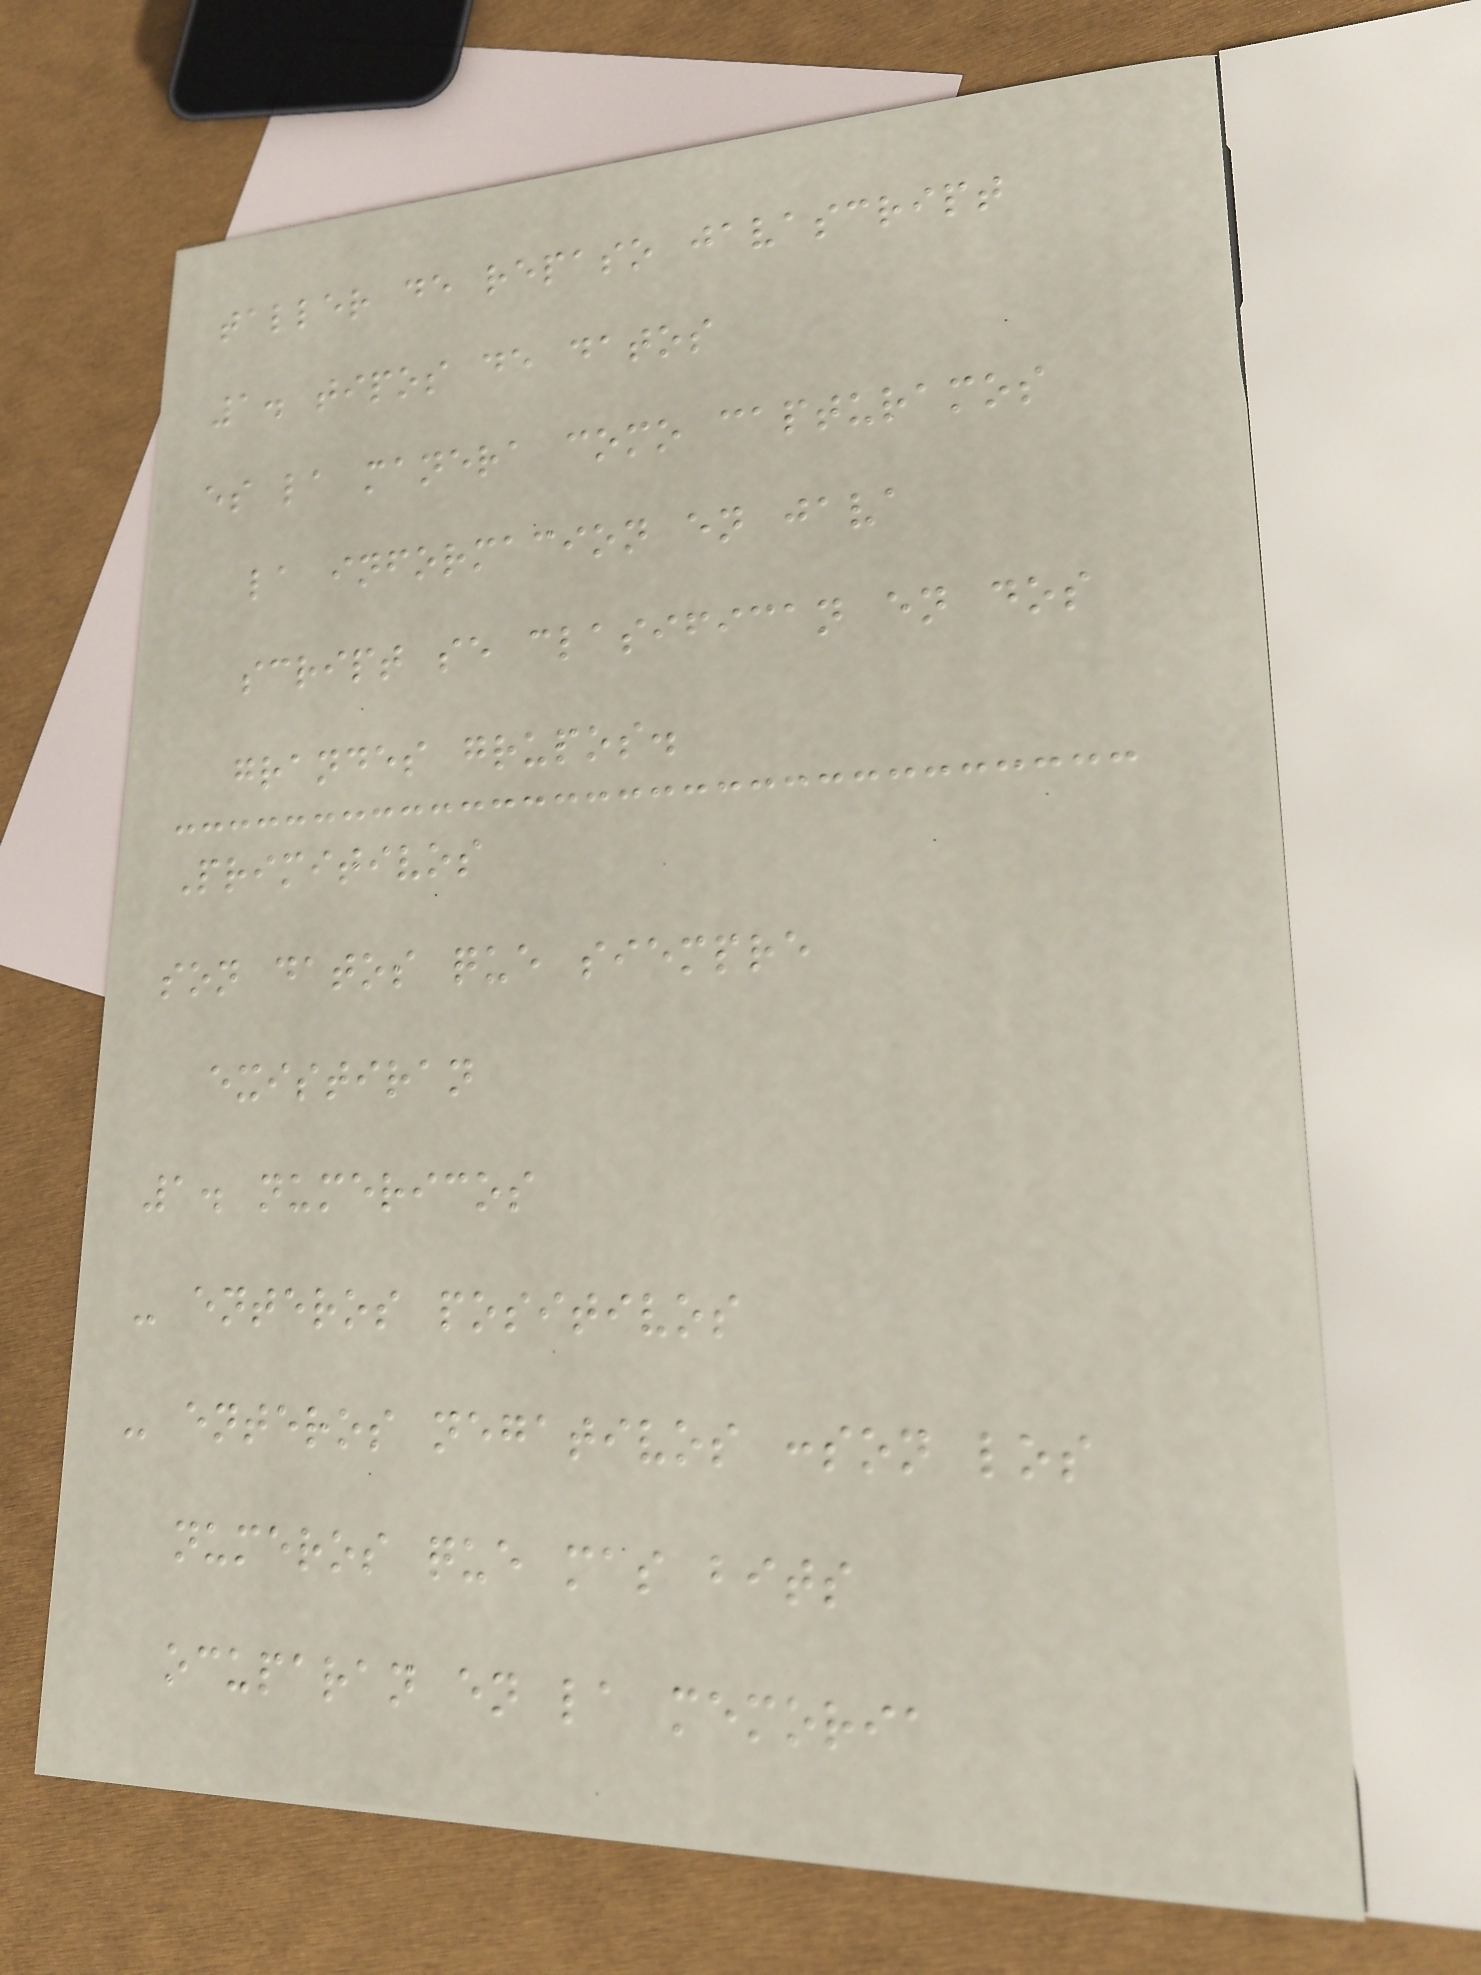taller de repaso javascript
1. tipos de datos
es la manera como capturamos
la informacion en java
script se clasifican en dos
grandes grupos.
Primitivos
son datos que siempre
existiran
1. numericos
- enteros positivos
- enteros negativos :son los
numeros que mas bits
ocuparan en la memoria
